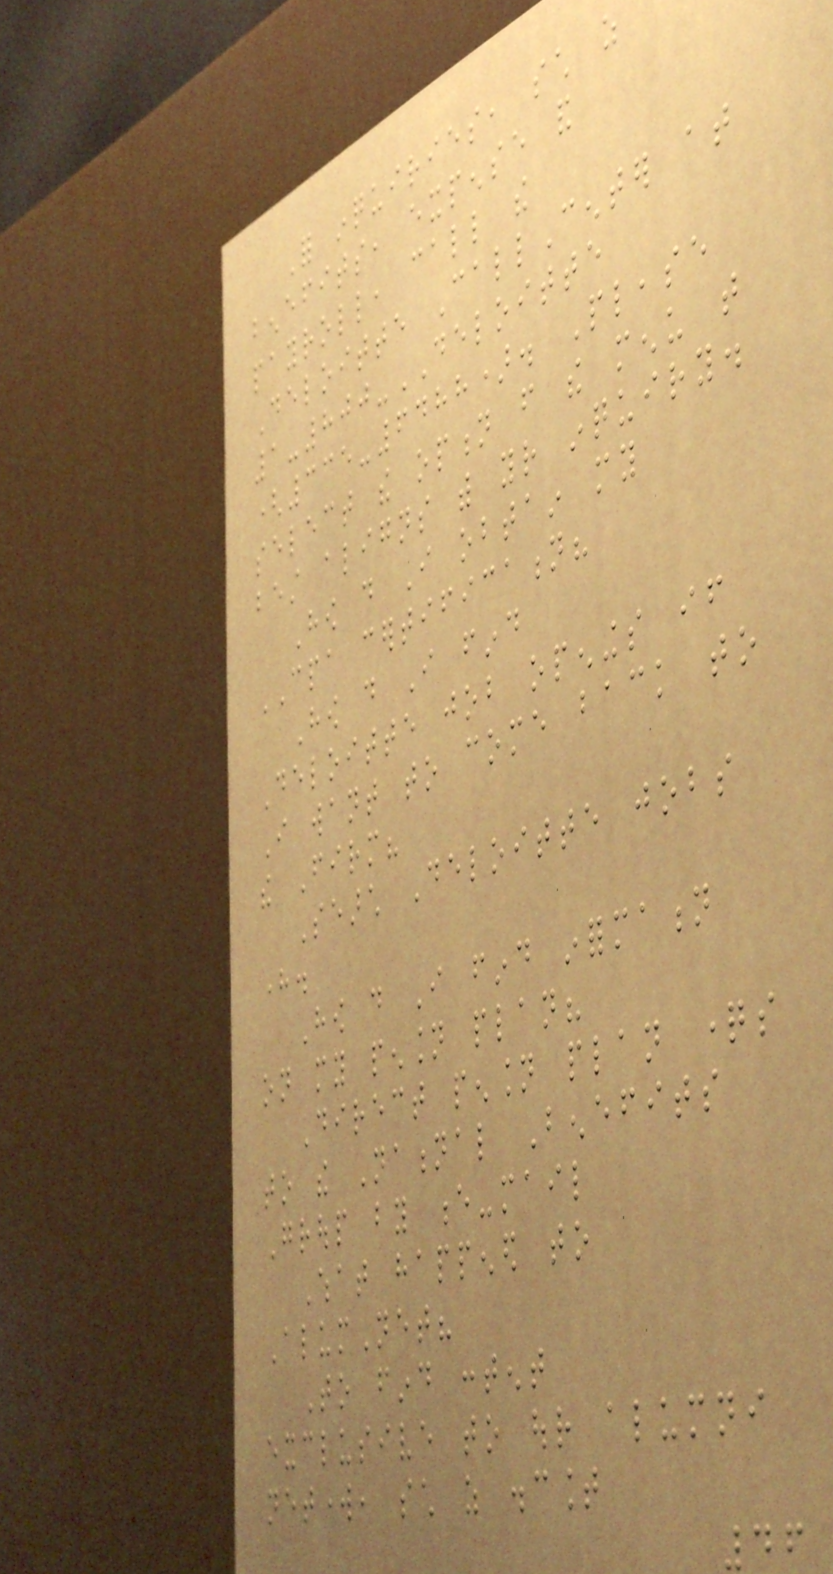For inquiries, such as
benefits, expense and
payroll, call the
Deloitte CallCenter at
1-800-DELOITTE
(335-6488). Please
select the option from the menu that
best aligns with your inquiry.
How do I obtain my
CPA certification?
How do I find
Deloitte job openings if
I want to come back to
the Firm?
Search Deloitte jobs
here.
How do I find information
on my pension plan?
Direct pension plan questions
to the National Benefits
Group by e-mail
What happened to
AlumNet?
To find content
exclusive to our alumni
network, such as discount
46
